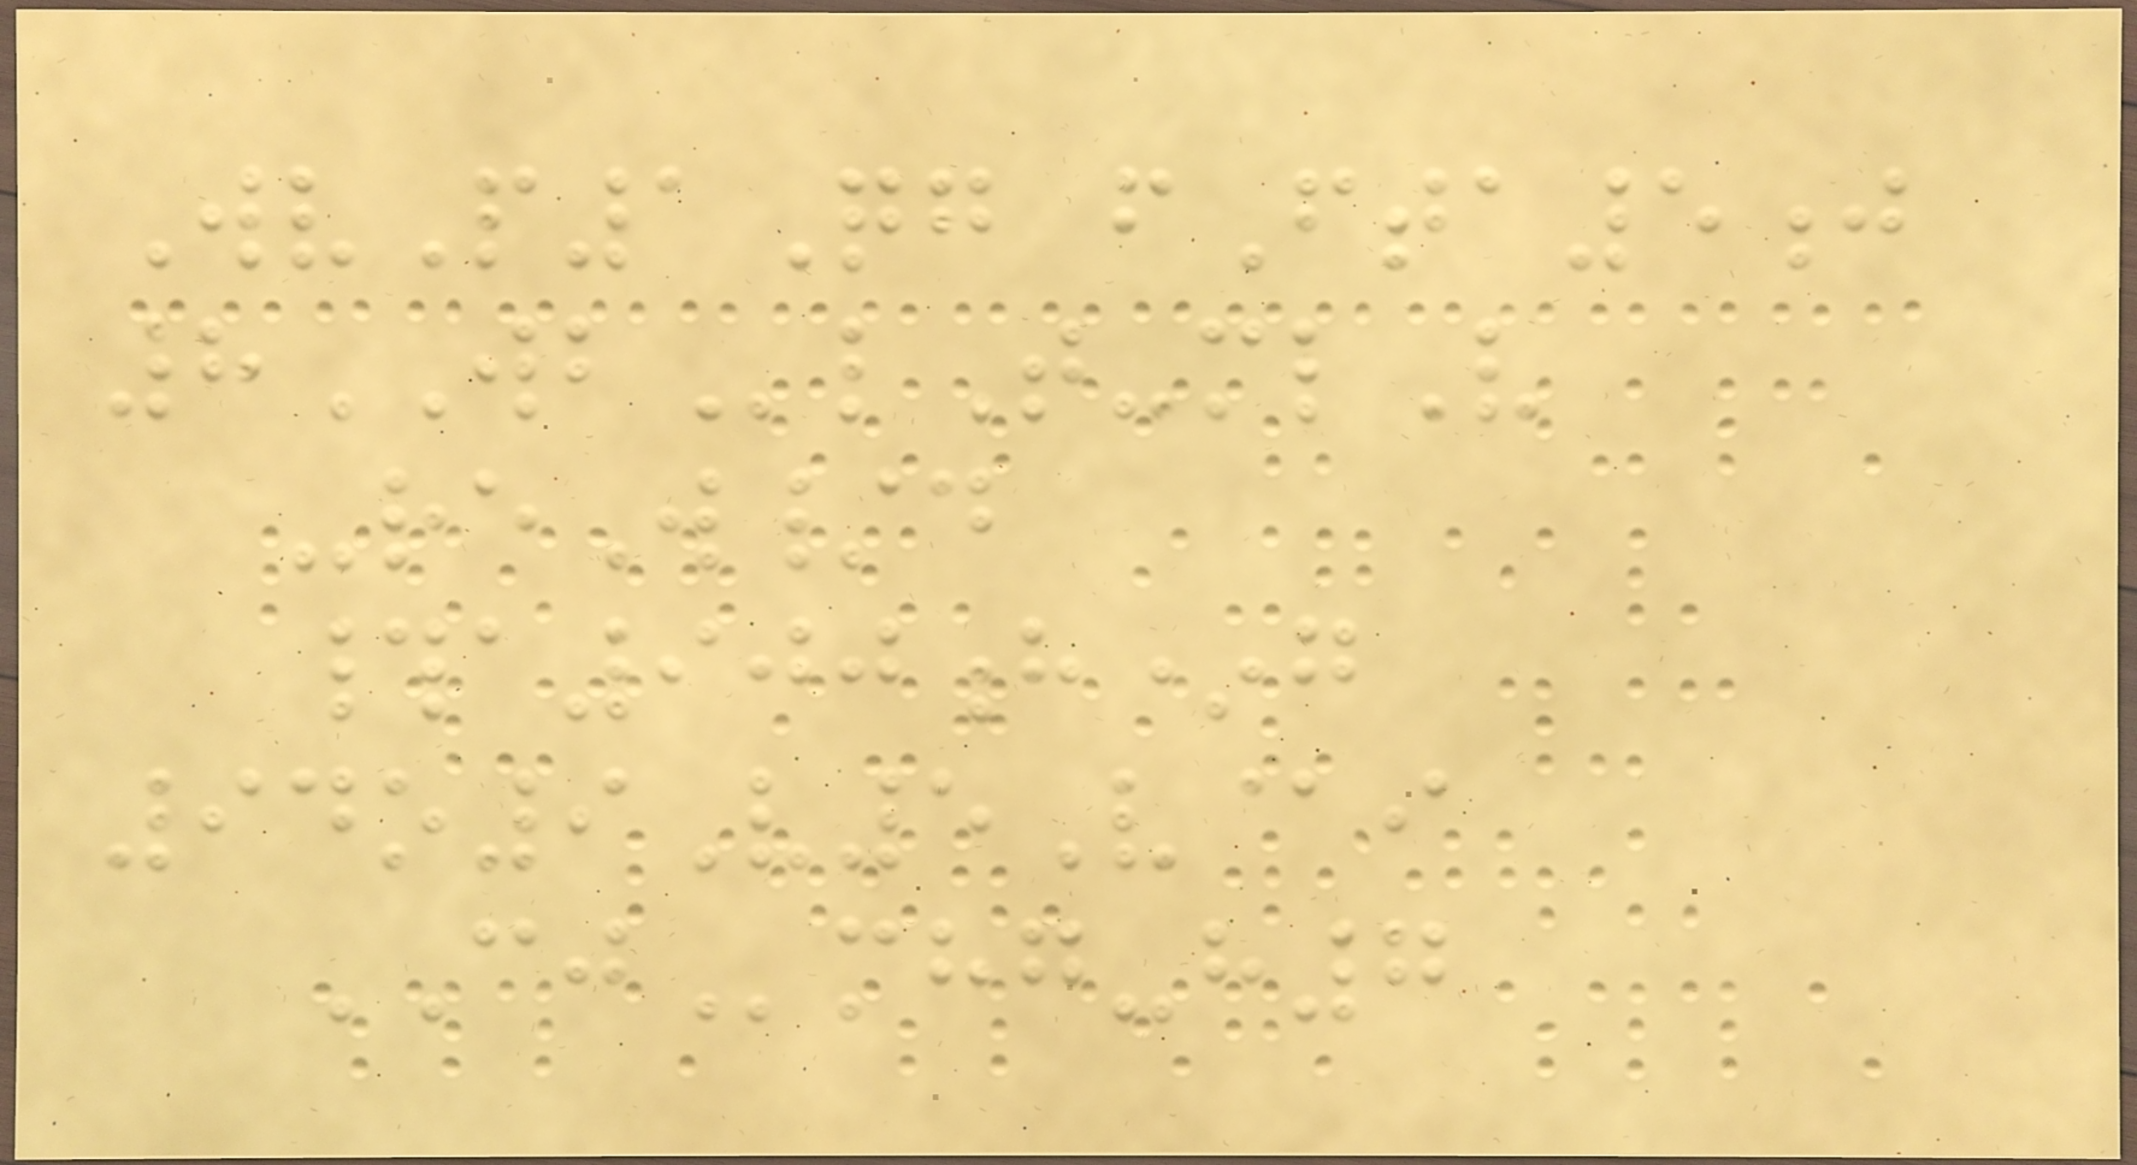WvP1Qg fFta5j
8WBlT-mlV
-reW/d
#a900h*g
94o9V5V@i
CJmhg-h7
